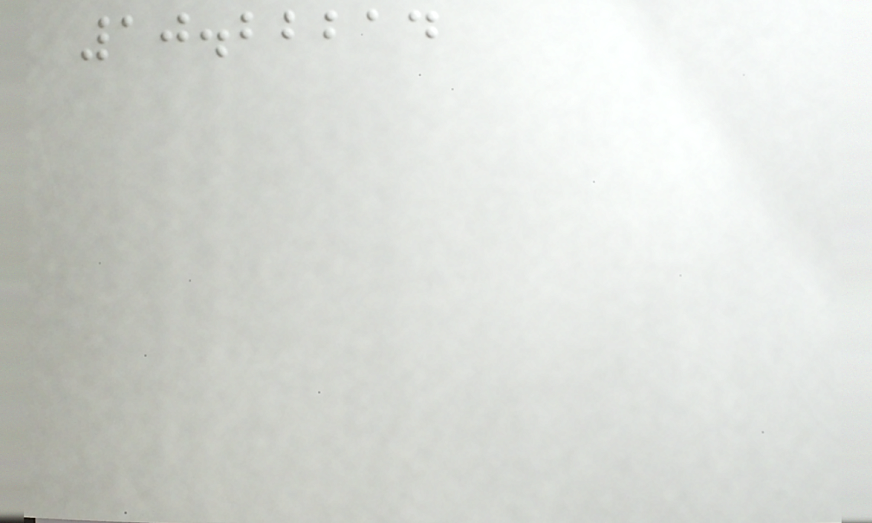10.22214
